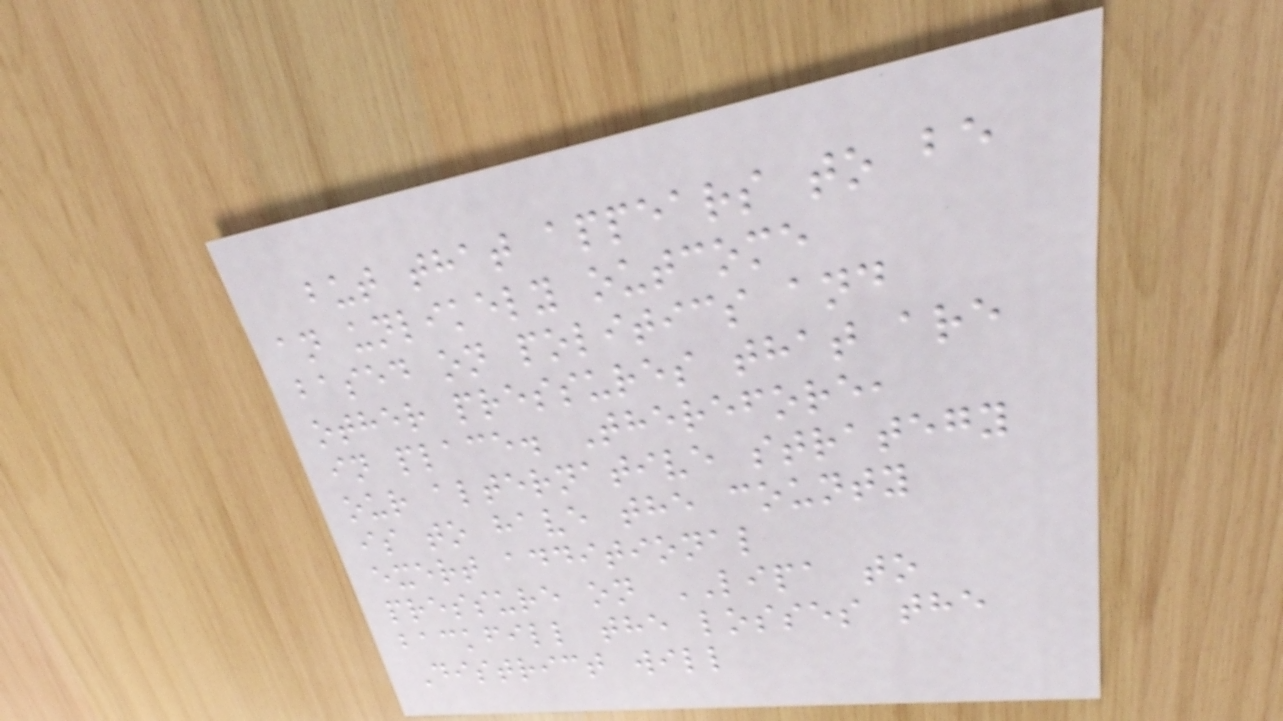but that appears to be
an unlikely outcome
based on politics and
other pressures that are
in place. Therefore,
our alternative strategy
is to have the county
exert additional
pressure on LIPA to
backfill the losses the
District will
